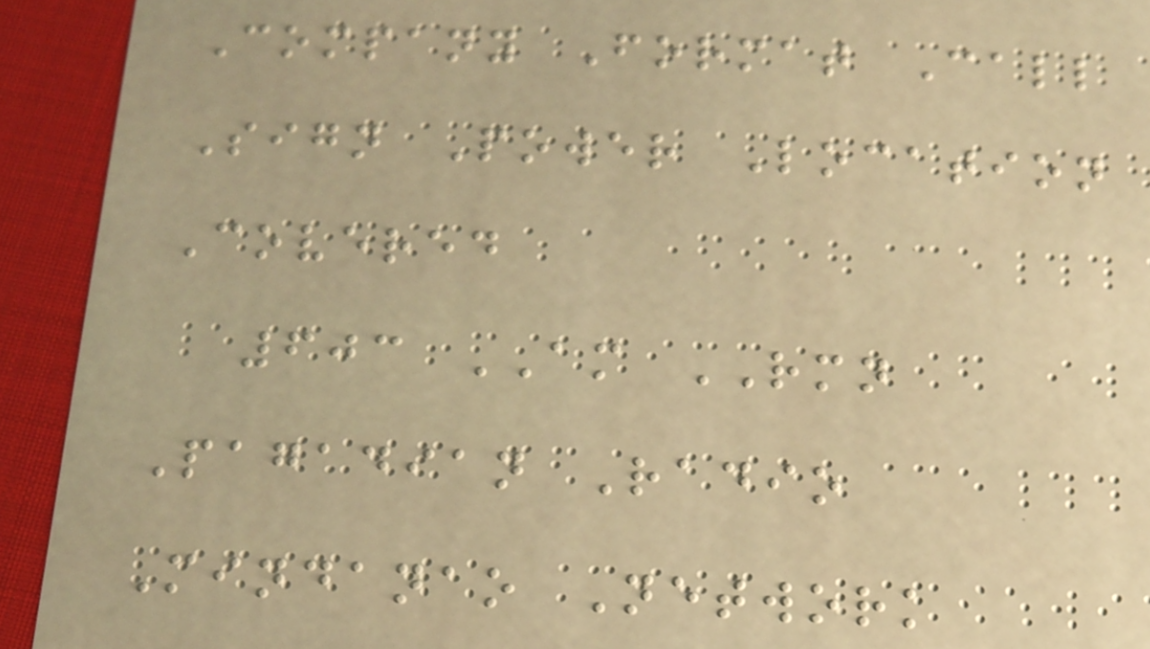Company Format Call
Sign Power Location
Covered
603 AM RMN
Pagadian Radio
Mindanao Network
